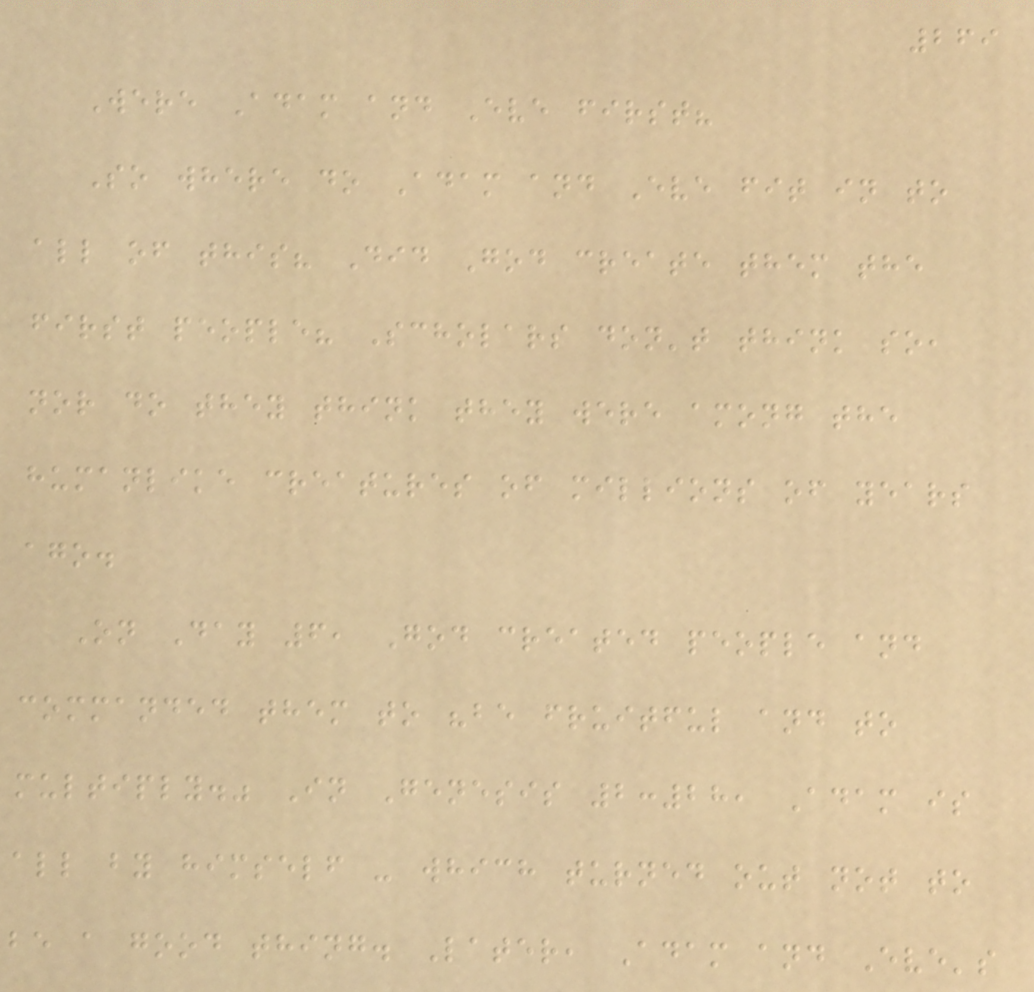269
Were Adam and Eve first?
So where do Adam and Eve fit in to
all of this? Did God create them the
first people? Scholars don't think so,
nor do they think they were among the
humanlike creatures of millions of years
ago.
On Day 6, God created people and
commanded them to "be fruitful and to
multiply." In Genesis 2:28, Adam is
all by himself - which turned out not to
be a good thing. Later, Adam and Eve's
